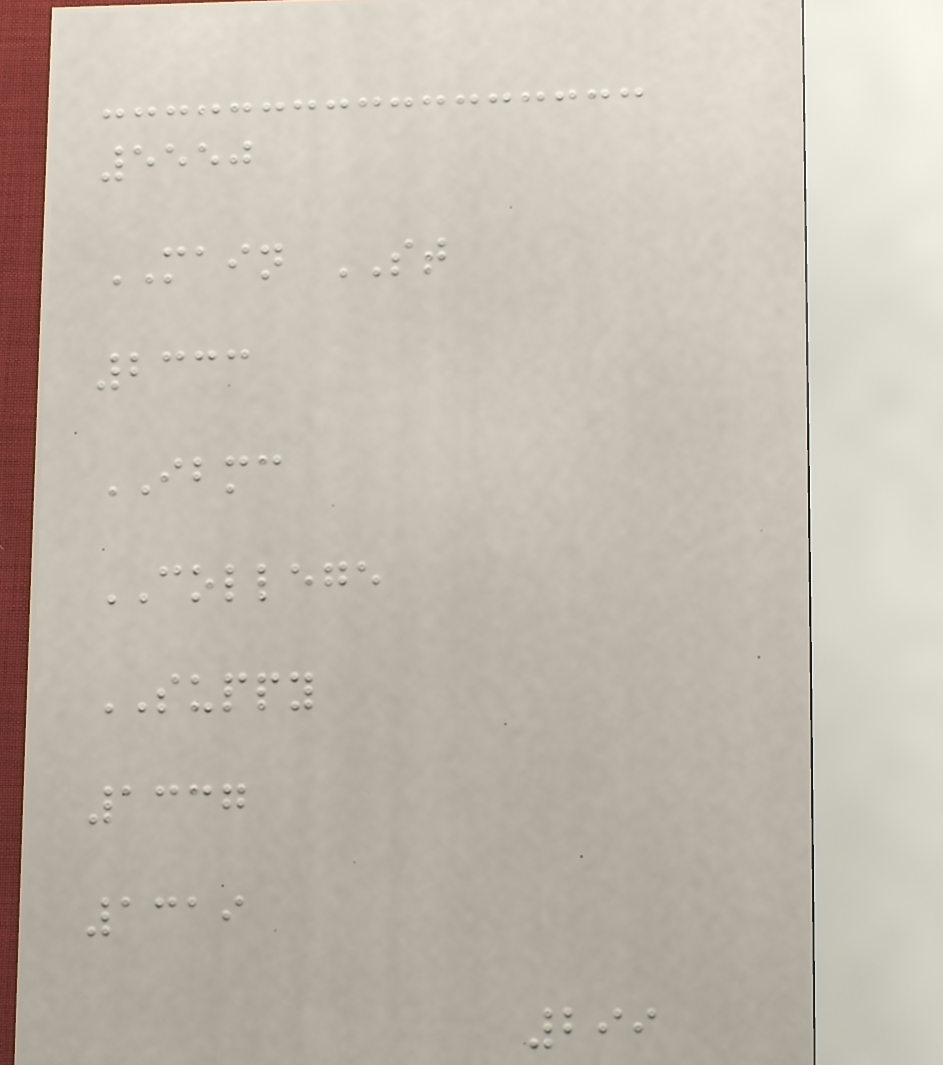5550
MAIN ST
2333
IBMC
COLLEGE
SUPPY
1337
1319
299
